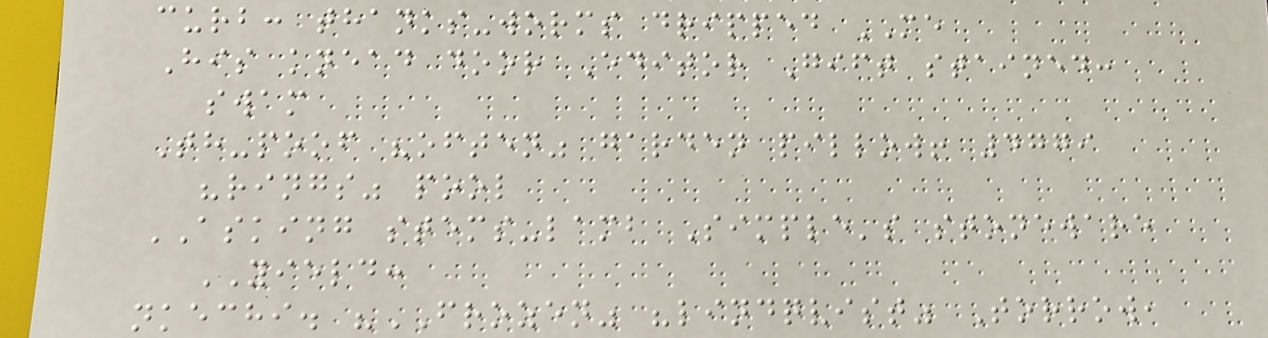curb: thanks-worms dripped ME
His knead door Editor Gift stained:
swam
Th-poof "often" garden pillow! 4779
"rings" pool
ASKING stems-lamb Simple's stoneware
YIELD:
nkechi. "FROZEN" "lindqvist" Torrow,
